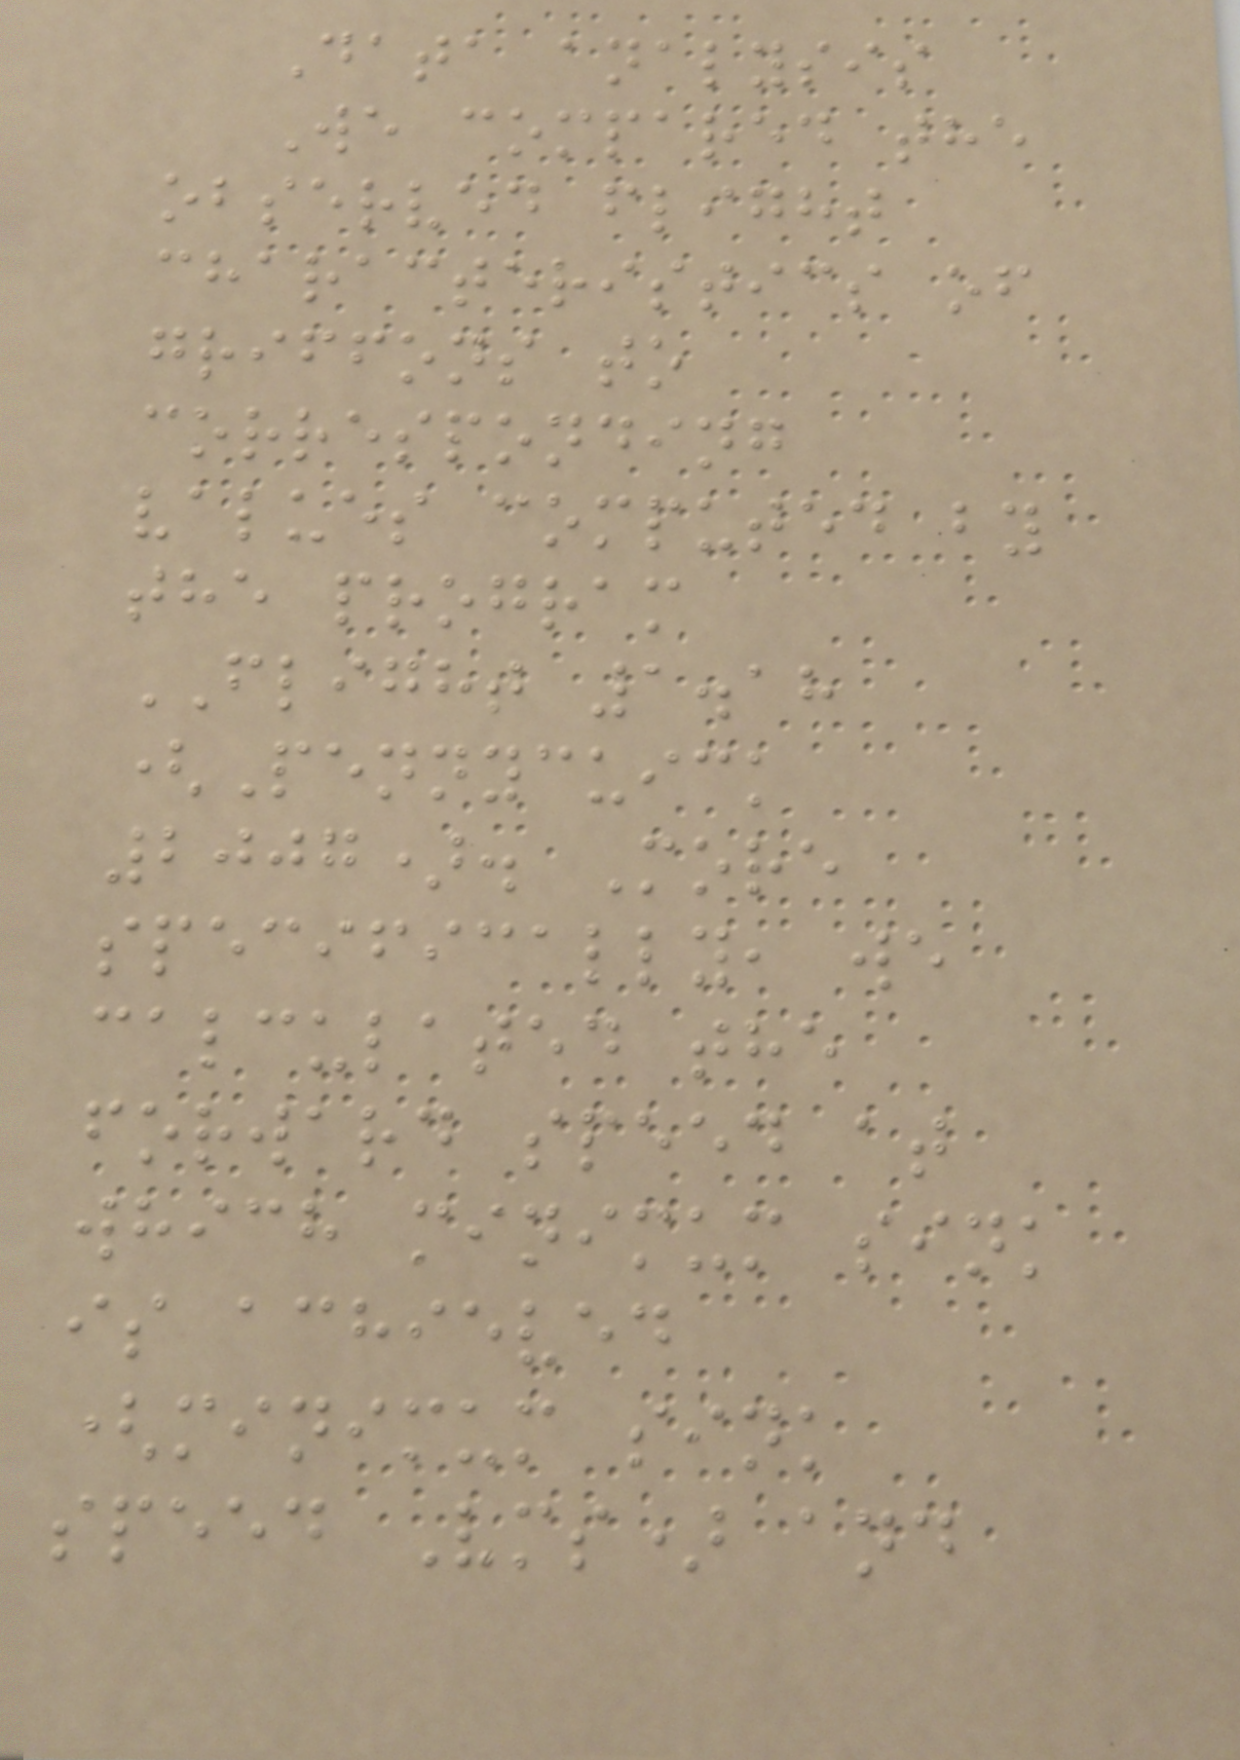Data analysis
We compared the
observed flight
characteristics of
griffons to
corresponding
values computed by
the program
FLIGHT 1.18
(Pennycuick
2007). More
specifically, we
calculated the
forward speed at
which minimum sink
is achieved
(minimum sink
speed Vms) and
